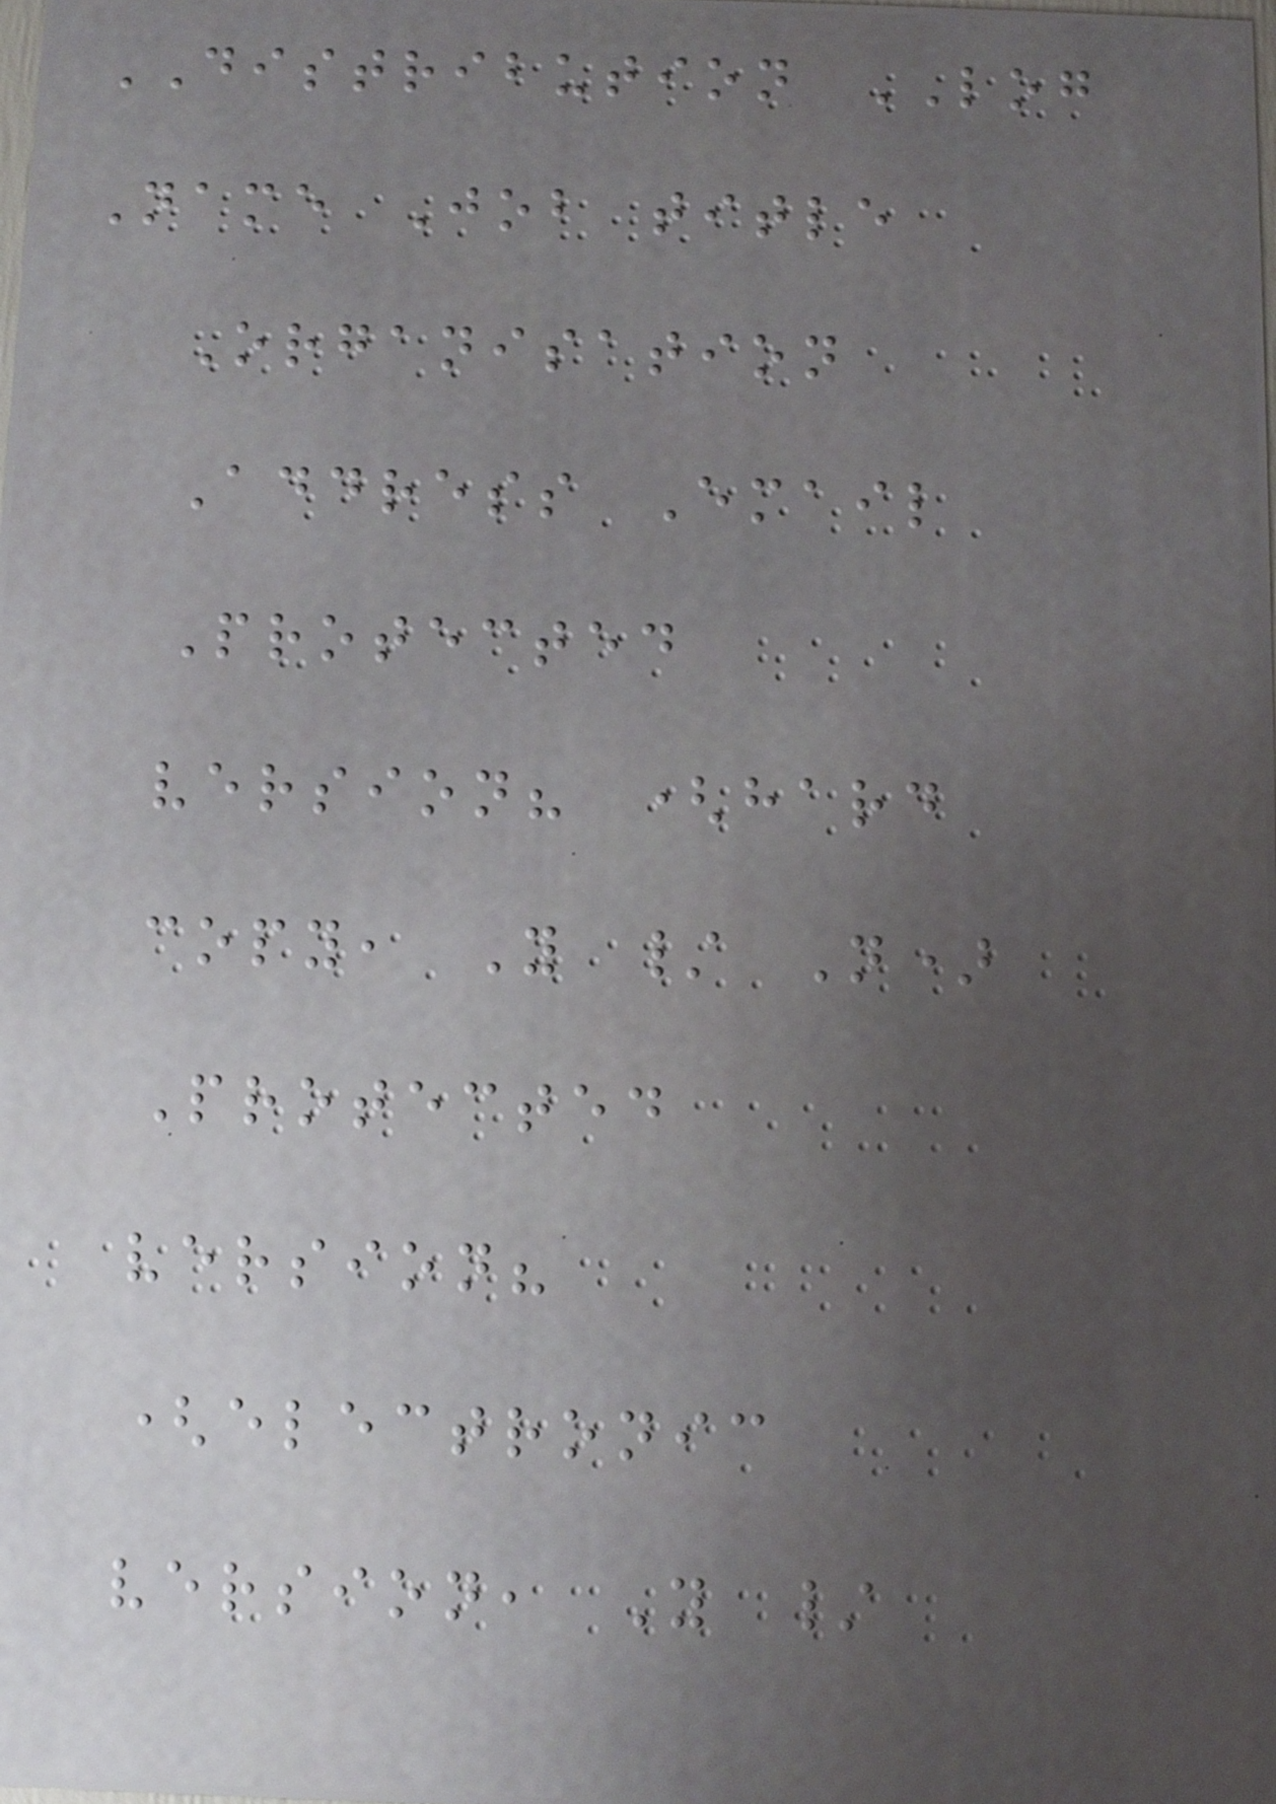DISTRIBUTION LOG
Name Job title
Organisation
Address Email
Protected
version? (hard
copy, Y / N)
Protected
version?
(electronic
version, Y /
